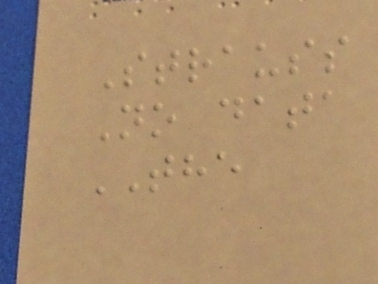Strauss
No data
THE
